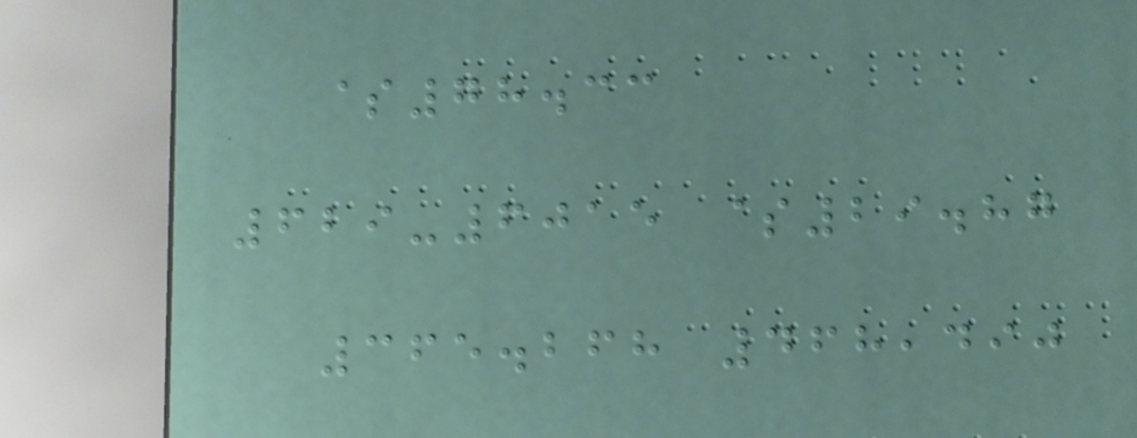$78.33
629-6015 $29.87
365.268 468,490
